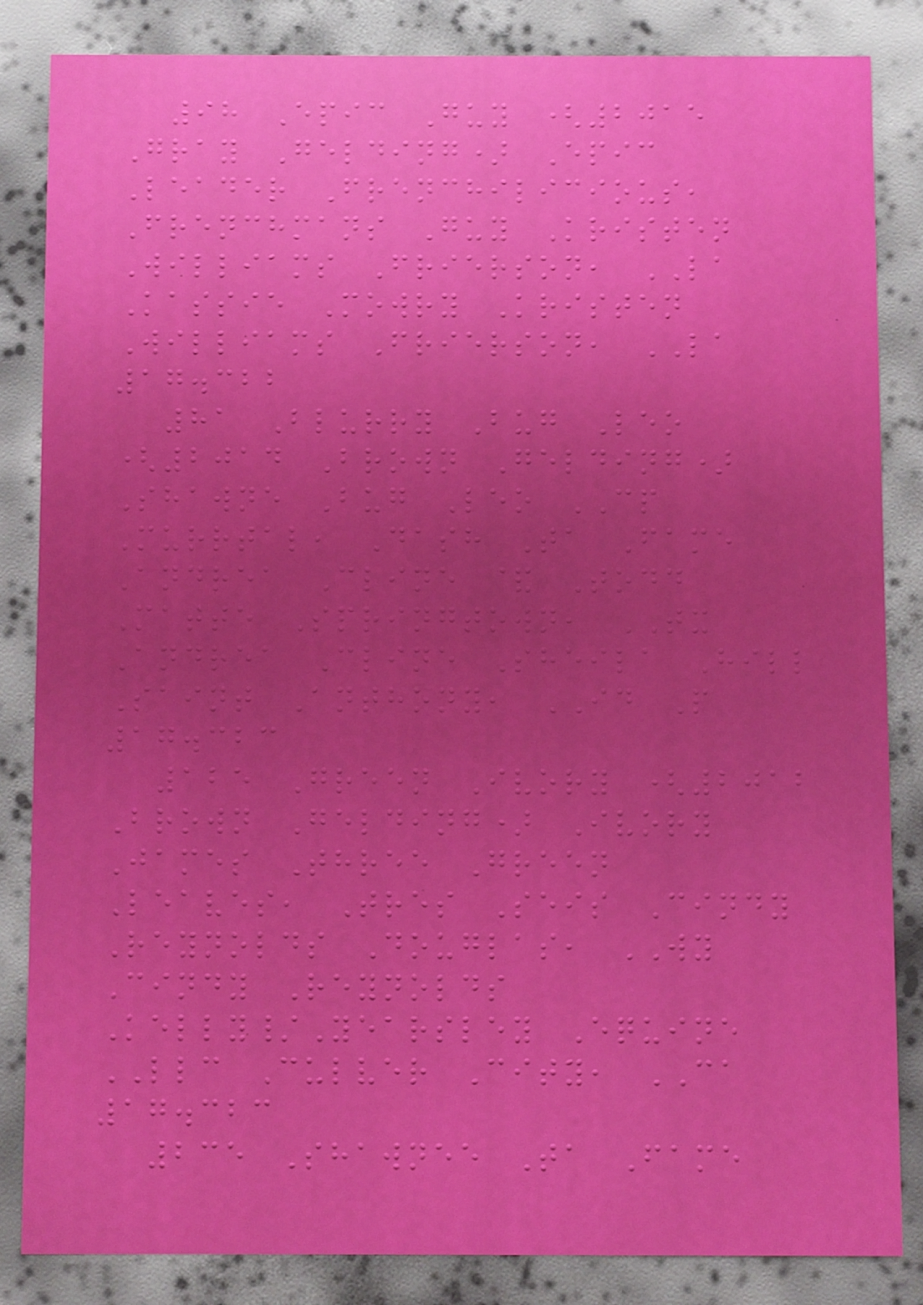98 Epic Guy (2015
Gray Gelding) Epic
Leader Frenchilicious,
Frenchmans Guy Kristen
Williams Frierson, LA
Kassie Mowry Kristen
Williams Frierson, LA
17.322
81 Blurry Bug Leo
(2014 Brown Gelding)
Shawne Bug Leo CP
Murrtal, Dash Ta Fame
Andrea Cline & Todd
Matte Springtown, TX
Andrea Cline Sheila Hill
Saint Anthony, ID P
17.323
125 Green Ivory (2012
Brown Gelding) Ivory
James Three Green
Leaves, Tres Seis Cindy
Reynolds Douglas, WY
Cindy Reynolds
Kelly/Yearsley Equine
LLC Culver City, CA
17.323
235 Shawnee Ta Fame
